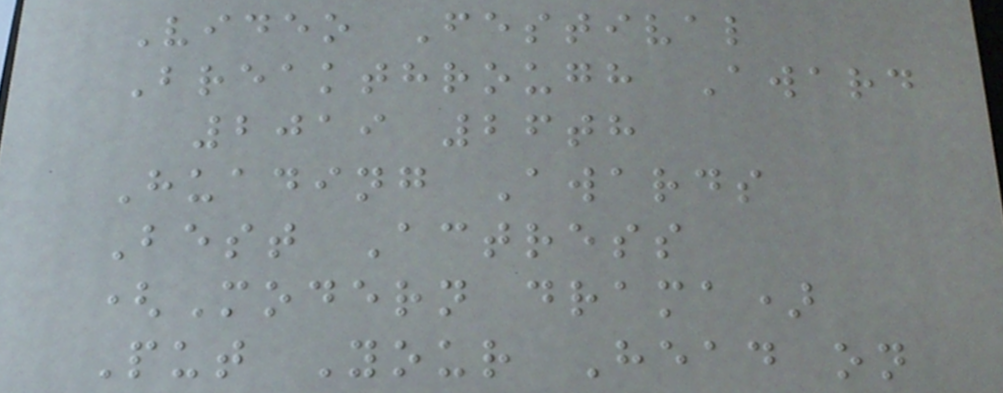Video Festival
Breakthrough Award
2019 26th
Huading Awards
Best Actress
(Modern drama)
Put Your Head on
